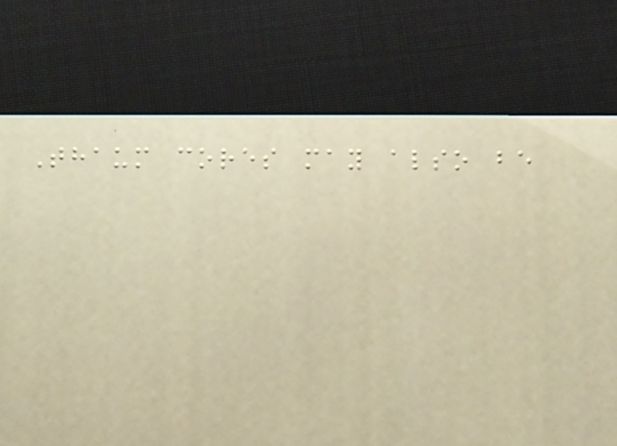Thaum cores may also be
